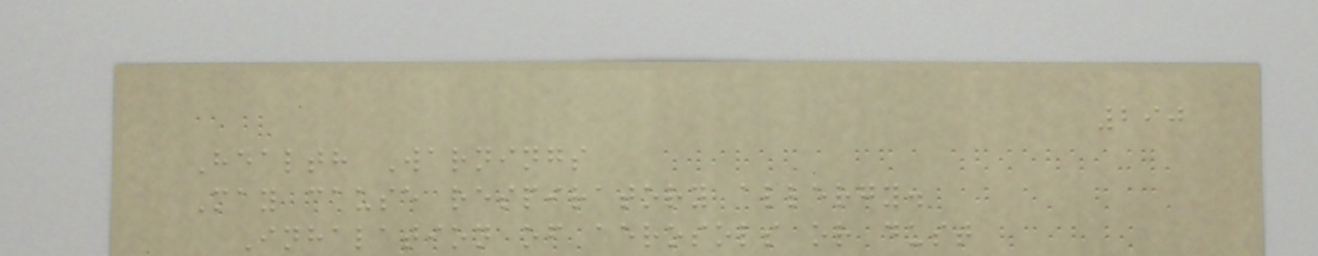290
Health Warnings
May cause respiratory allergy.
Inhalation of aerosols or dust
